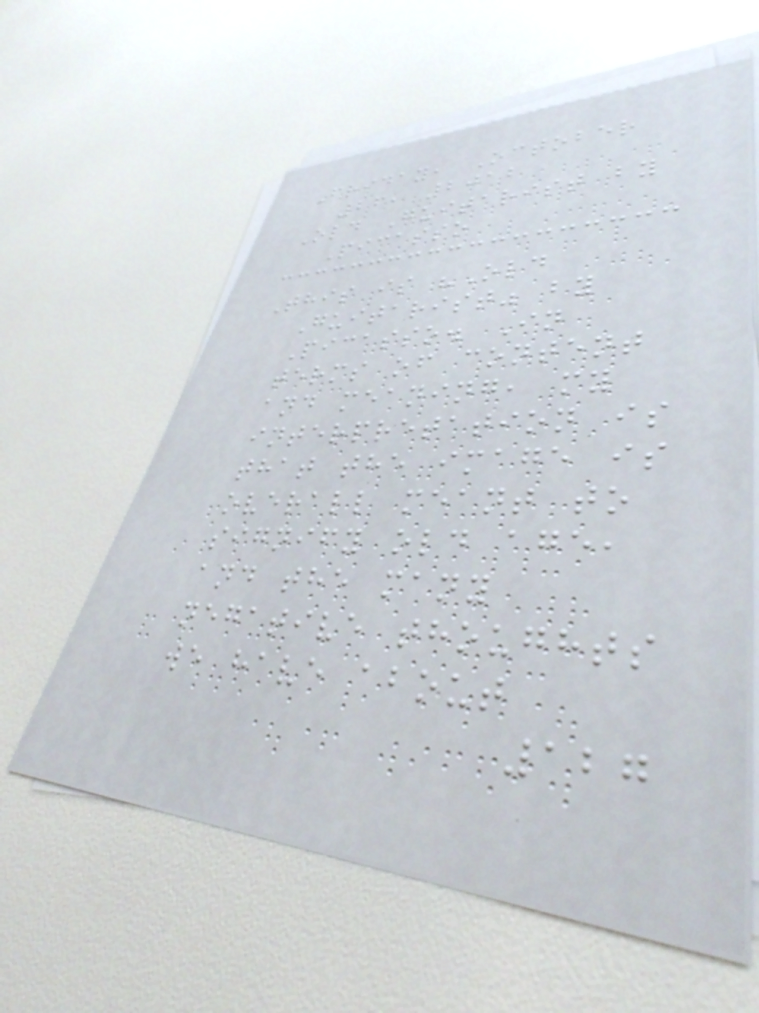Friday, October
26, 2012
Old Guitarist by
Picasso
This is "Old
Guitarist" by
Picasso. In
terms of content
and meaning, my
interpretation is
that the image is
overall meant to
signify old age,
and the many
negative thoughts
we have about
127
